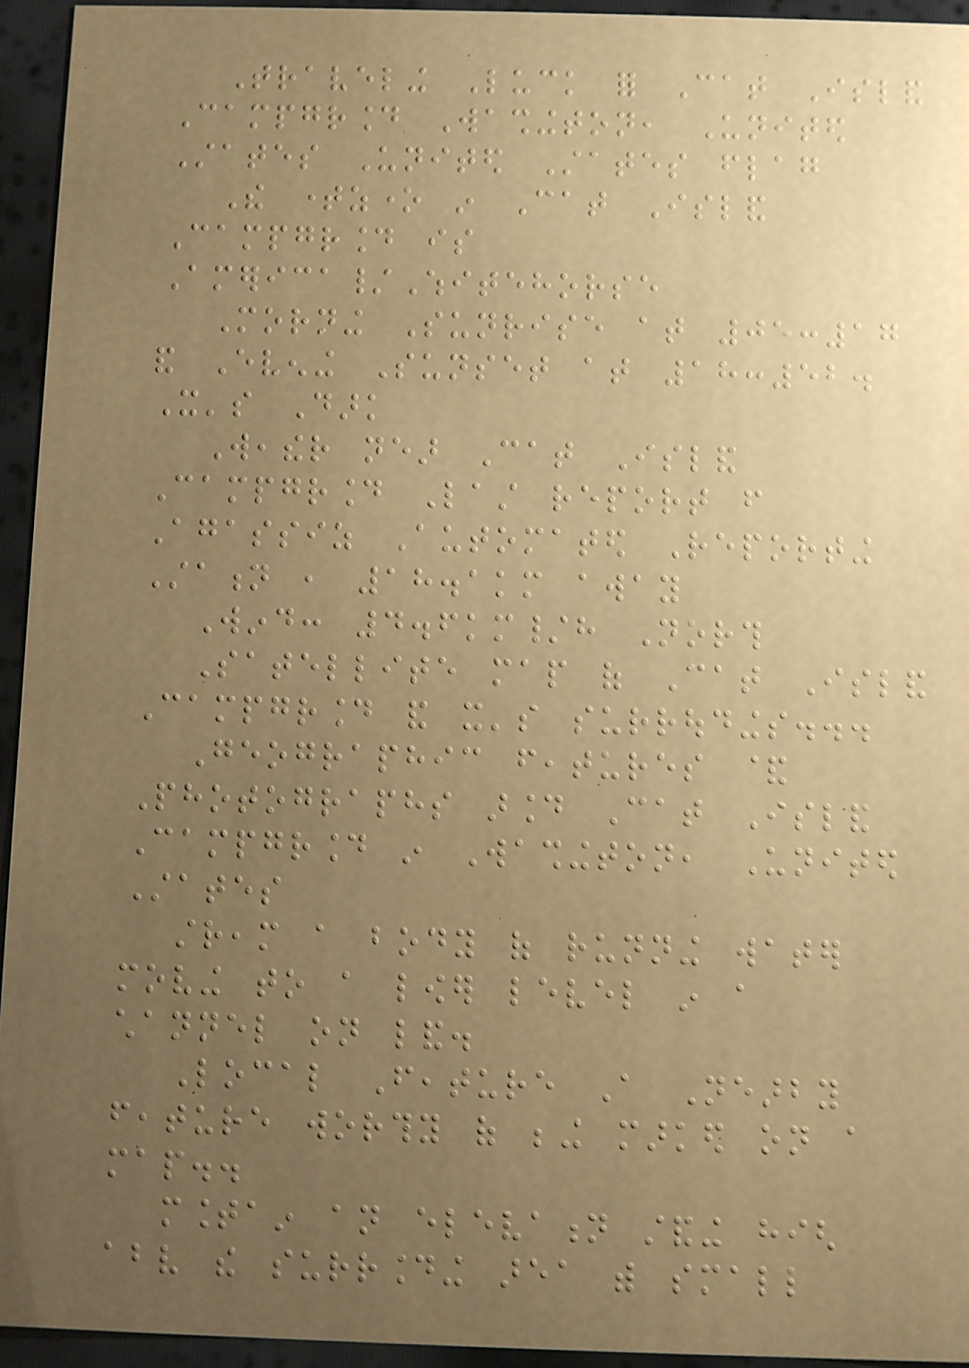Traveling Luck for Cat Island
Campground Washington, United
States United States flag
The timezone in Cat Island
Campground is
America/Whitehorse
Morning Sunrise at 05:17
and Evening Sunset at 18:52.
It's Dark
Weather near Cat Island
Campground Last report from
Agassiz Automated Reporting
Station , 18.1km away
Wind: 4.6km/h North
Satellite map of Cat Island
Campground and it's surroudings...
Geographic features &
Photographs around Cat Island
Campground in Washington, United
States
stream a body of running water
moving to a lower level in a
channel on land.
Local Feature A Nearby
feature worthy of being marked on a
map..
mountain an elevation standing high
above the surrounding area with small
